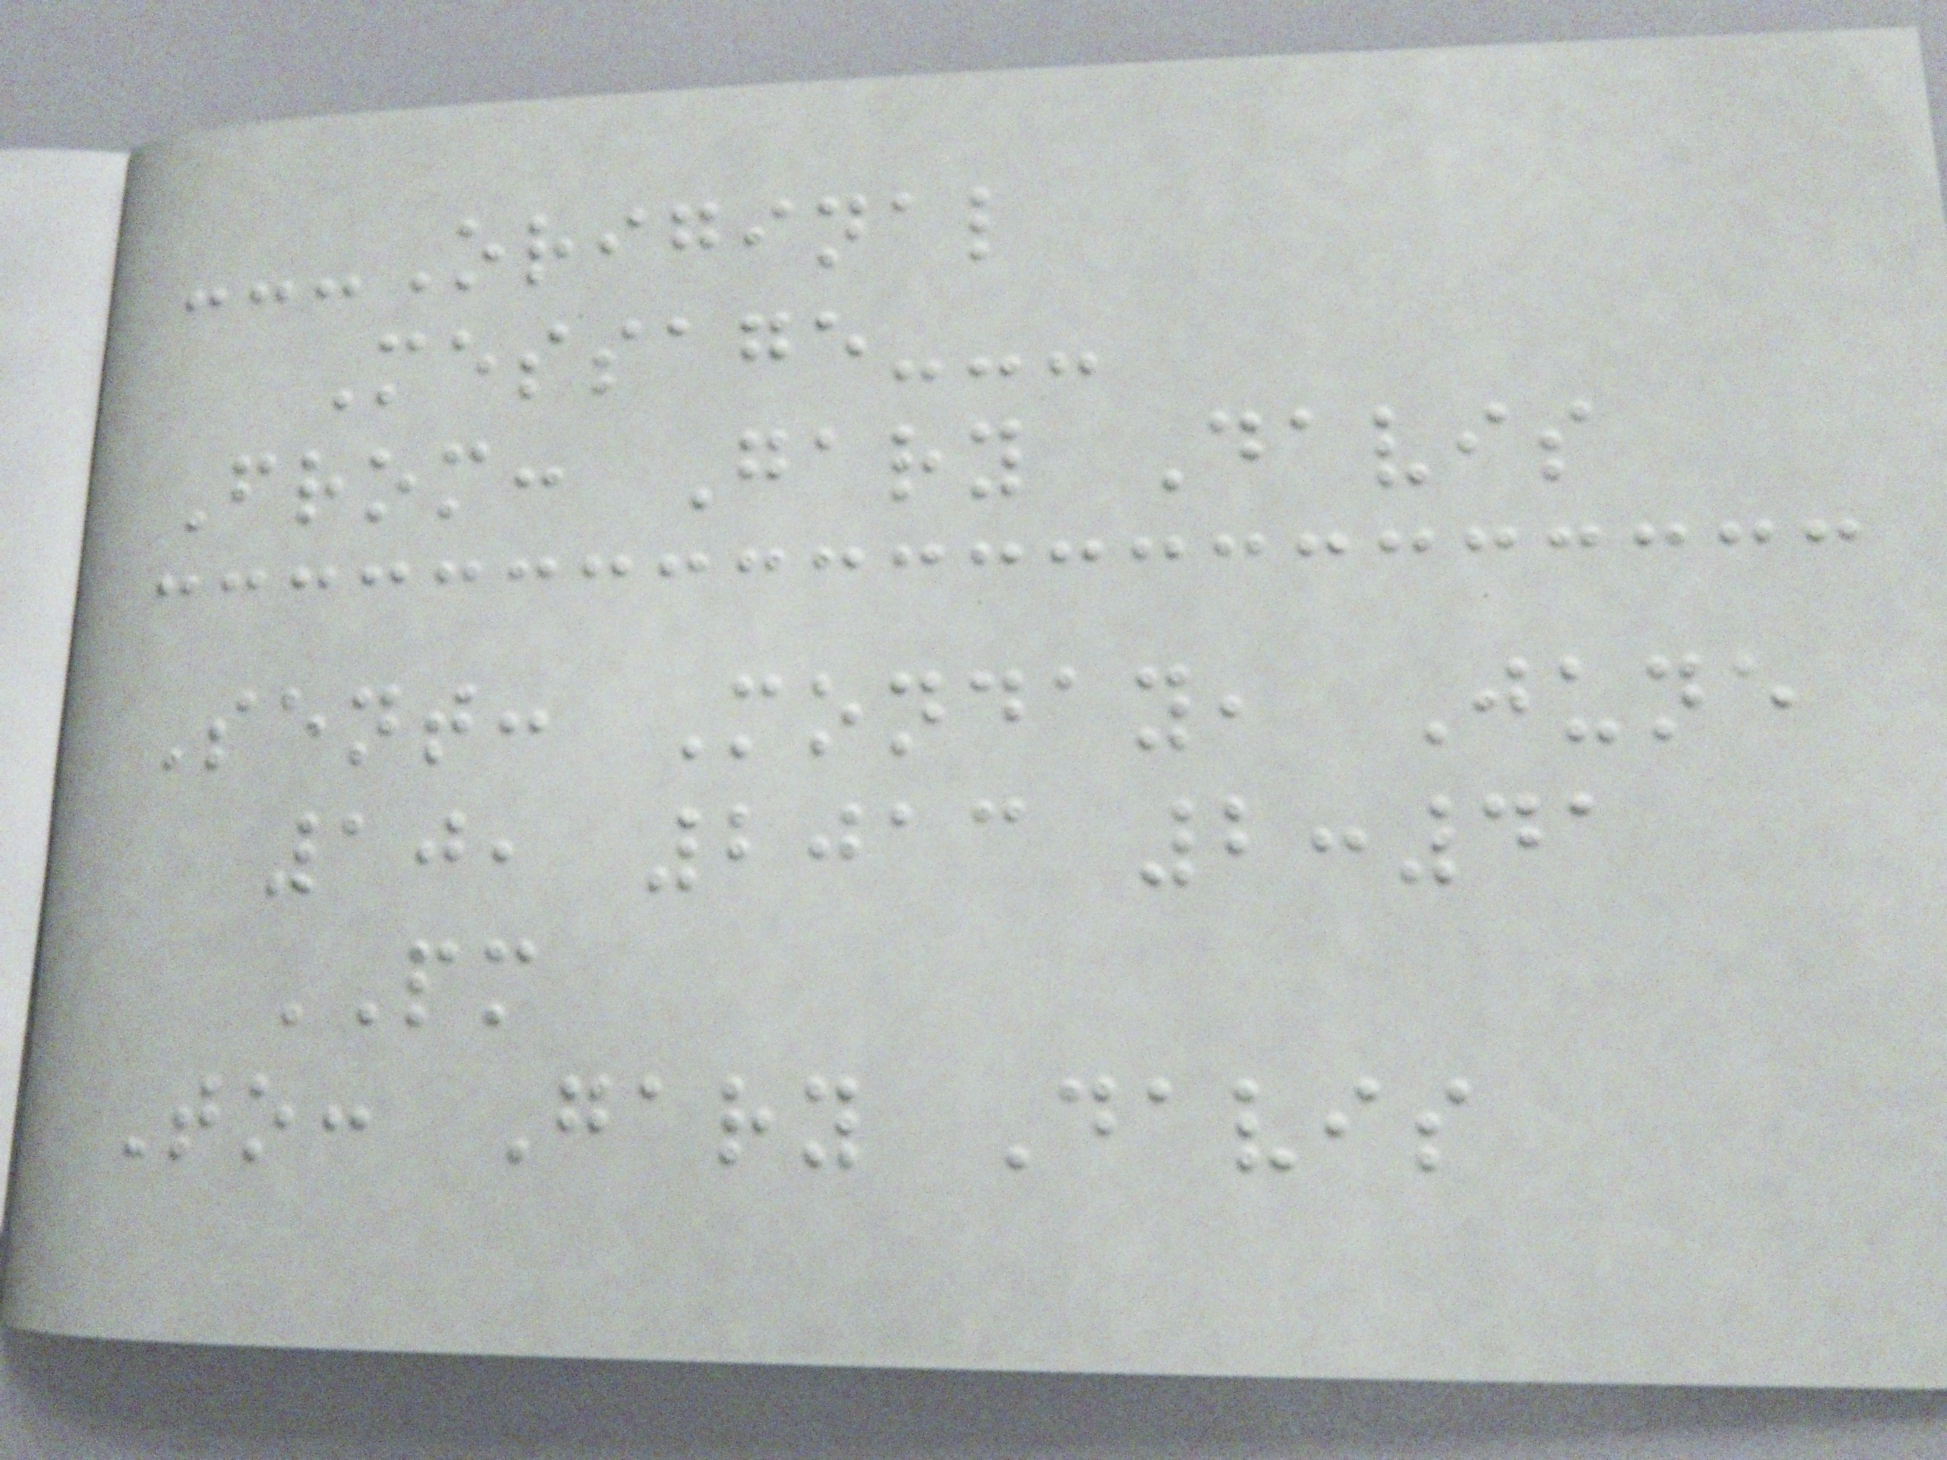---Original
Message---
From: Gary Davis
Sent: Monday, June
10, 2013 2:41
PM
To: Gary Davis
